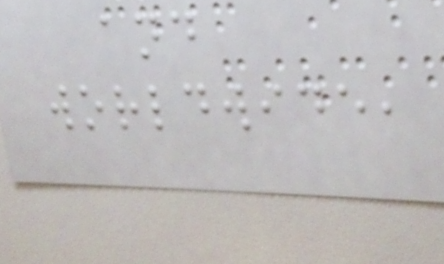and
worldwide,
